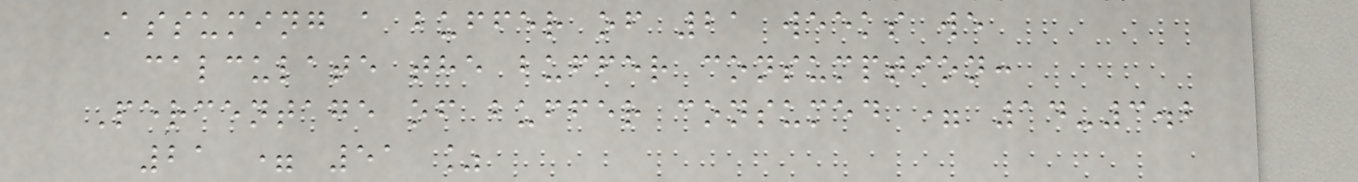Assuming a buffer of 21 weeks we
calculate the buffer consumption:
Percentage of buffer consumed = 14-3.2
21 = 51 %
